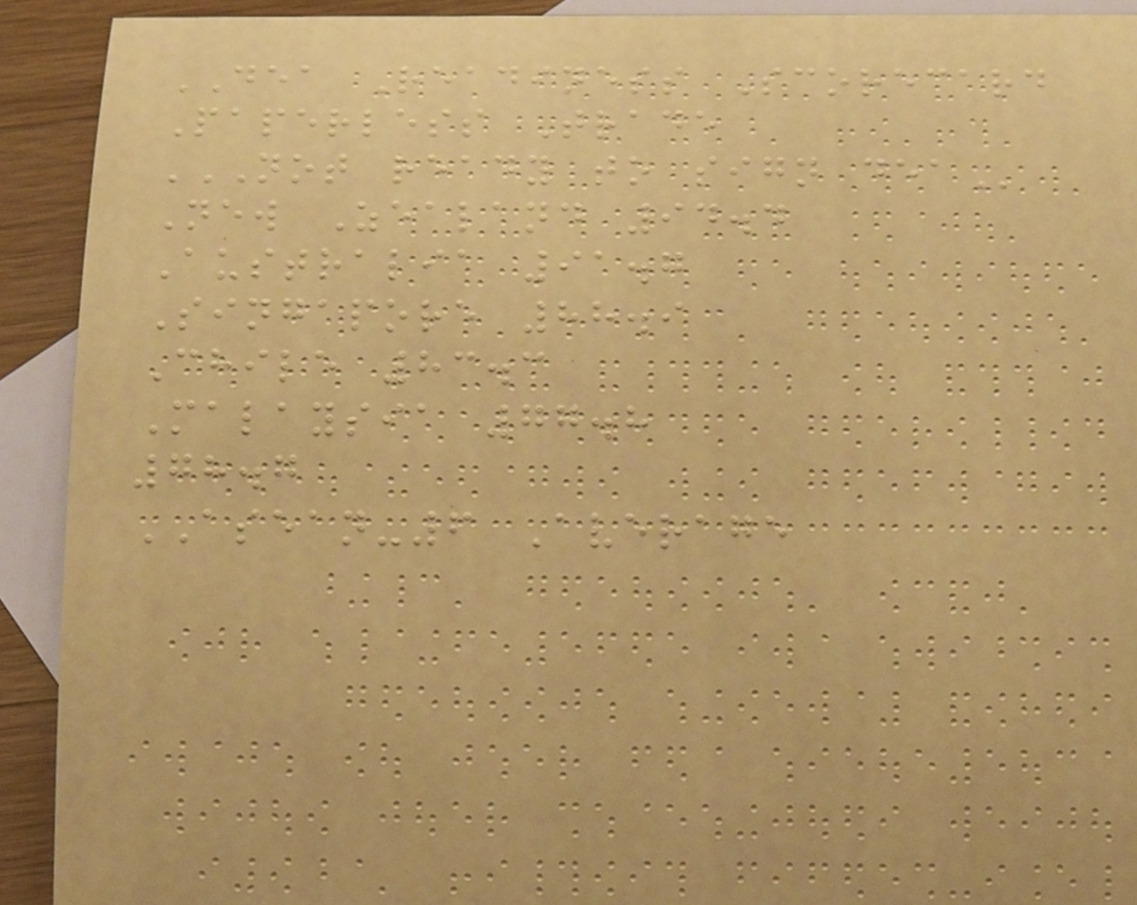DEA Readiness Scorecard
Paperless Trade
NOT READY TO SIGN DEA
New Zealand 94.4
Australia 91.7
Singapore 88.9
Chile 83.3
Malaysia 77.8
78.7
ASEAN-6 Average
